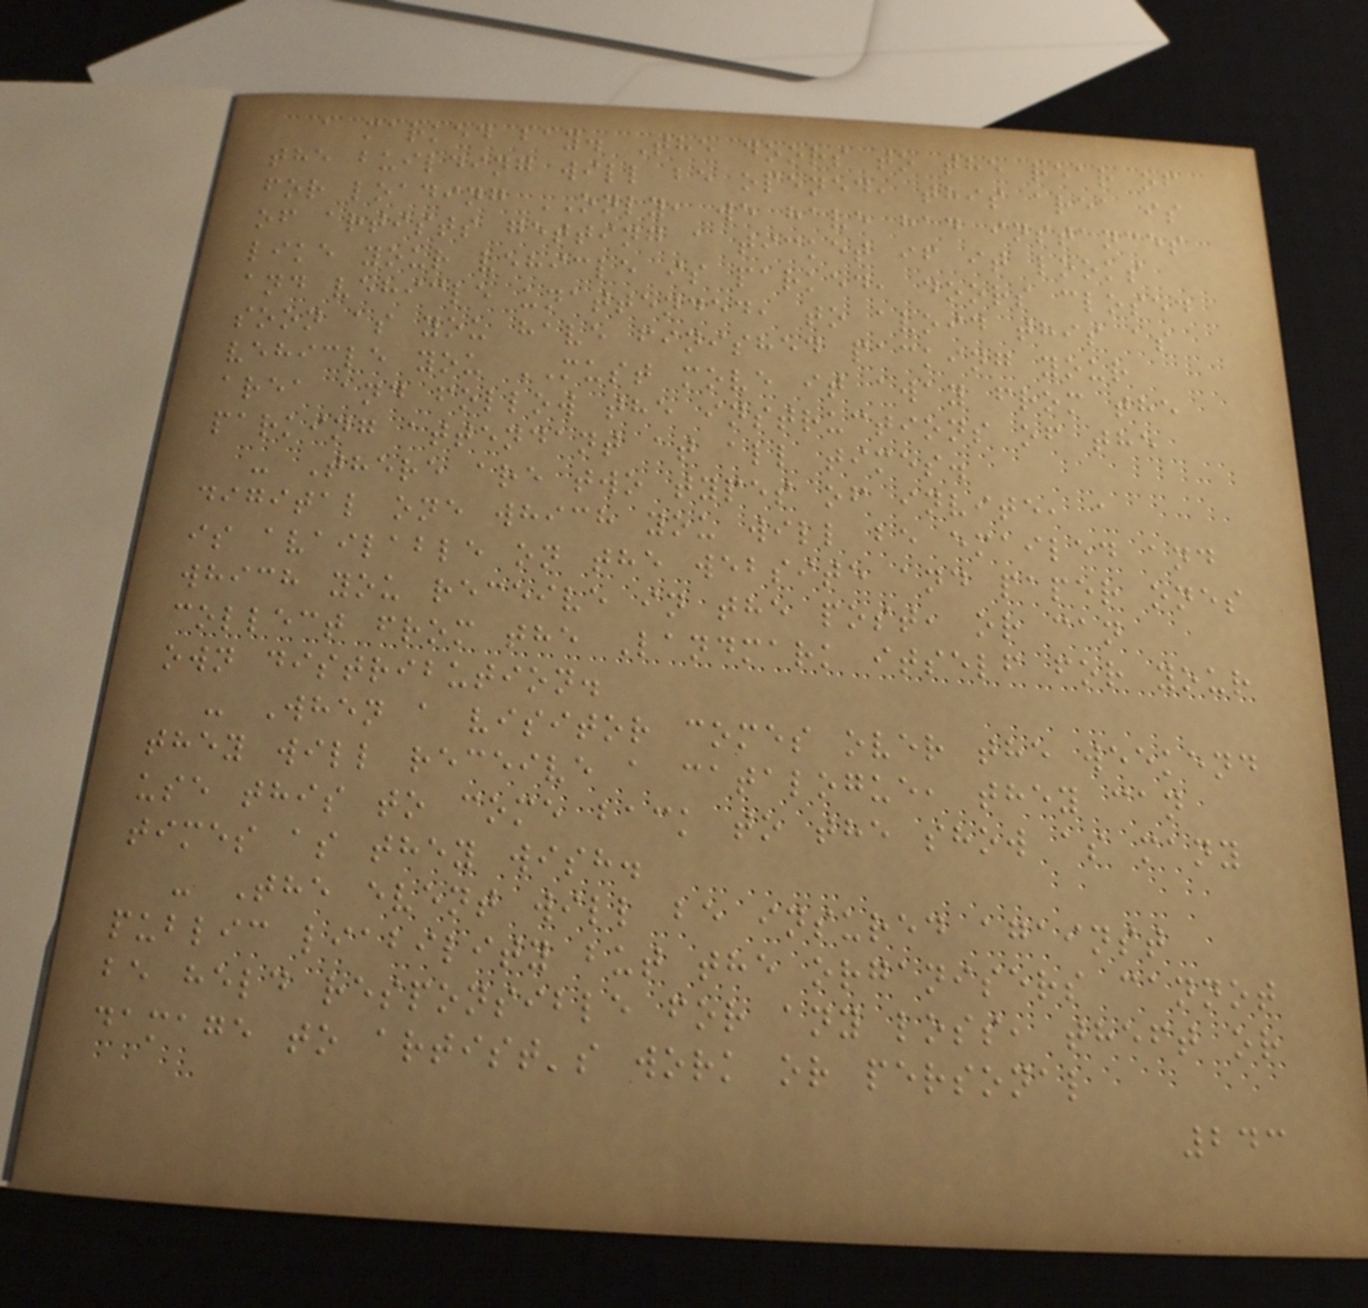a marked bay. The doors to the rear of
the building will be opened, this area is
for loading ONLY, we have had instances
of artists getting a ticket if it looks
like your vehicle is parked, doors closed
and vehicle unattended, to avoid this as
soon as you have finished packing your
vehicle you MUST move it away from the
area and follow the instructions of the
parking attendant at all times.
- There are two types of invite, a
digital one which you will be emailed and
is available on the website and paper ones
which you receive in the post, or can
collect from the Landmark itself for your
own distribution.
- When a visitor comes over the weekend
they will receive a catalogue, they can
use this to come back to the show as many
times as they wish.
- The event will be insured against
public liability but the organisers cannot
be held responsible for any loss, theft or
damage to artist's work or personal
243
